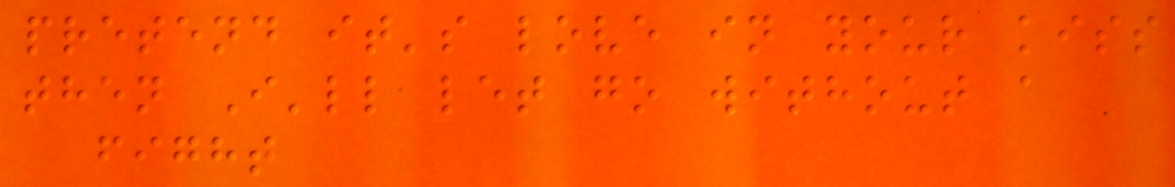pretend it's love in your kiss
then I'll let go without a
fight
